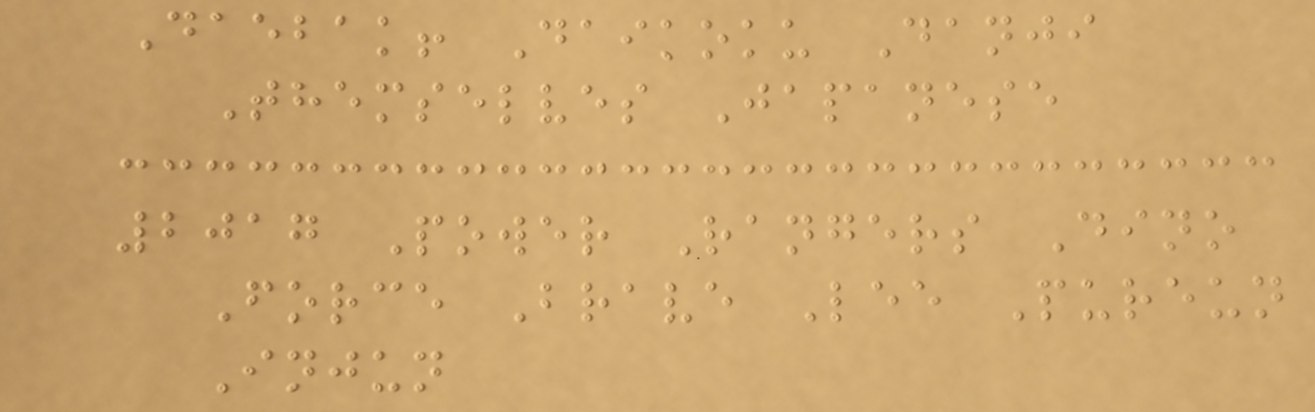Daebak! Daikoku Danji
Themselves Japanese
2017 Power Rangers Dino
Force Brave Lee Pureun
Injun
